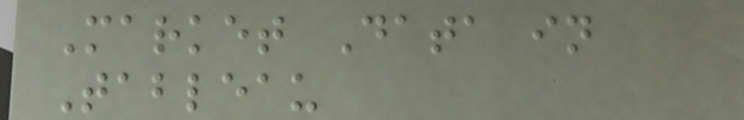Market Data in
Tableau
